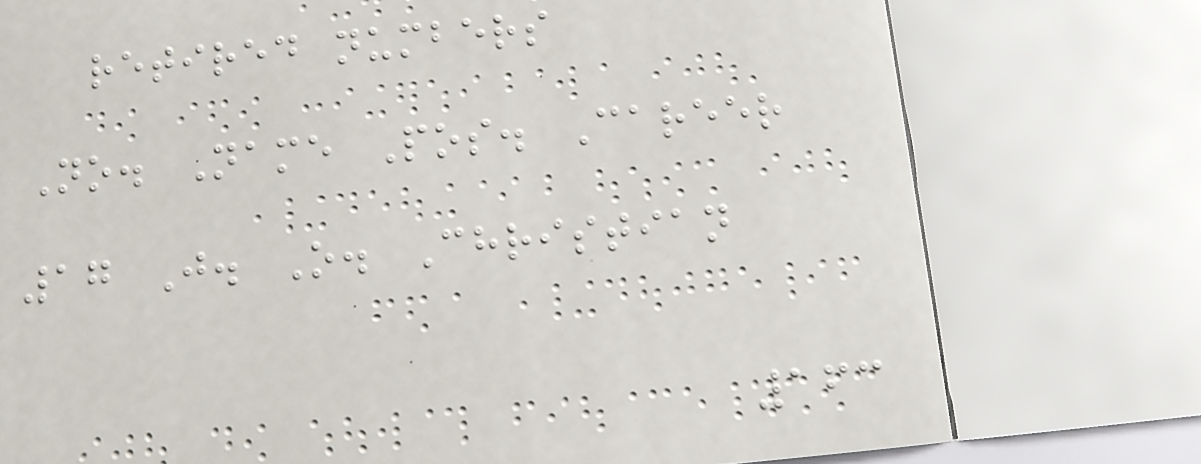retired numbers
No. Name Pos. Career
17 J. O. Christian
163
